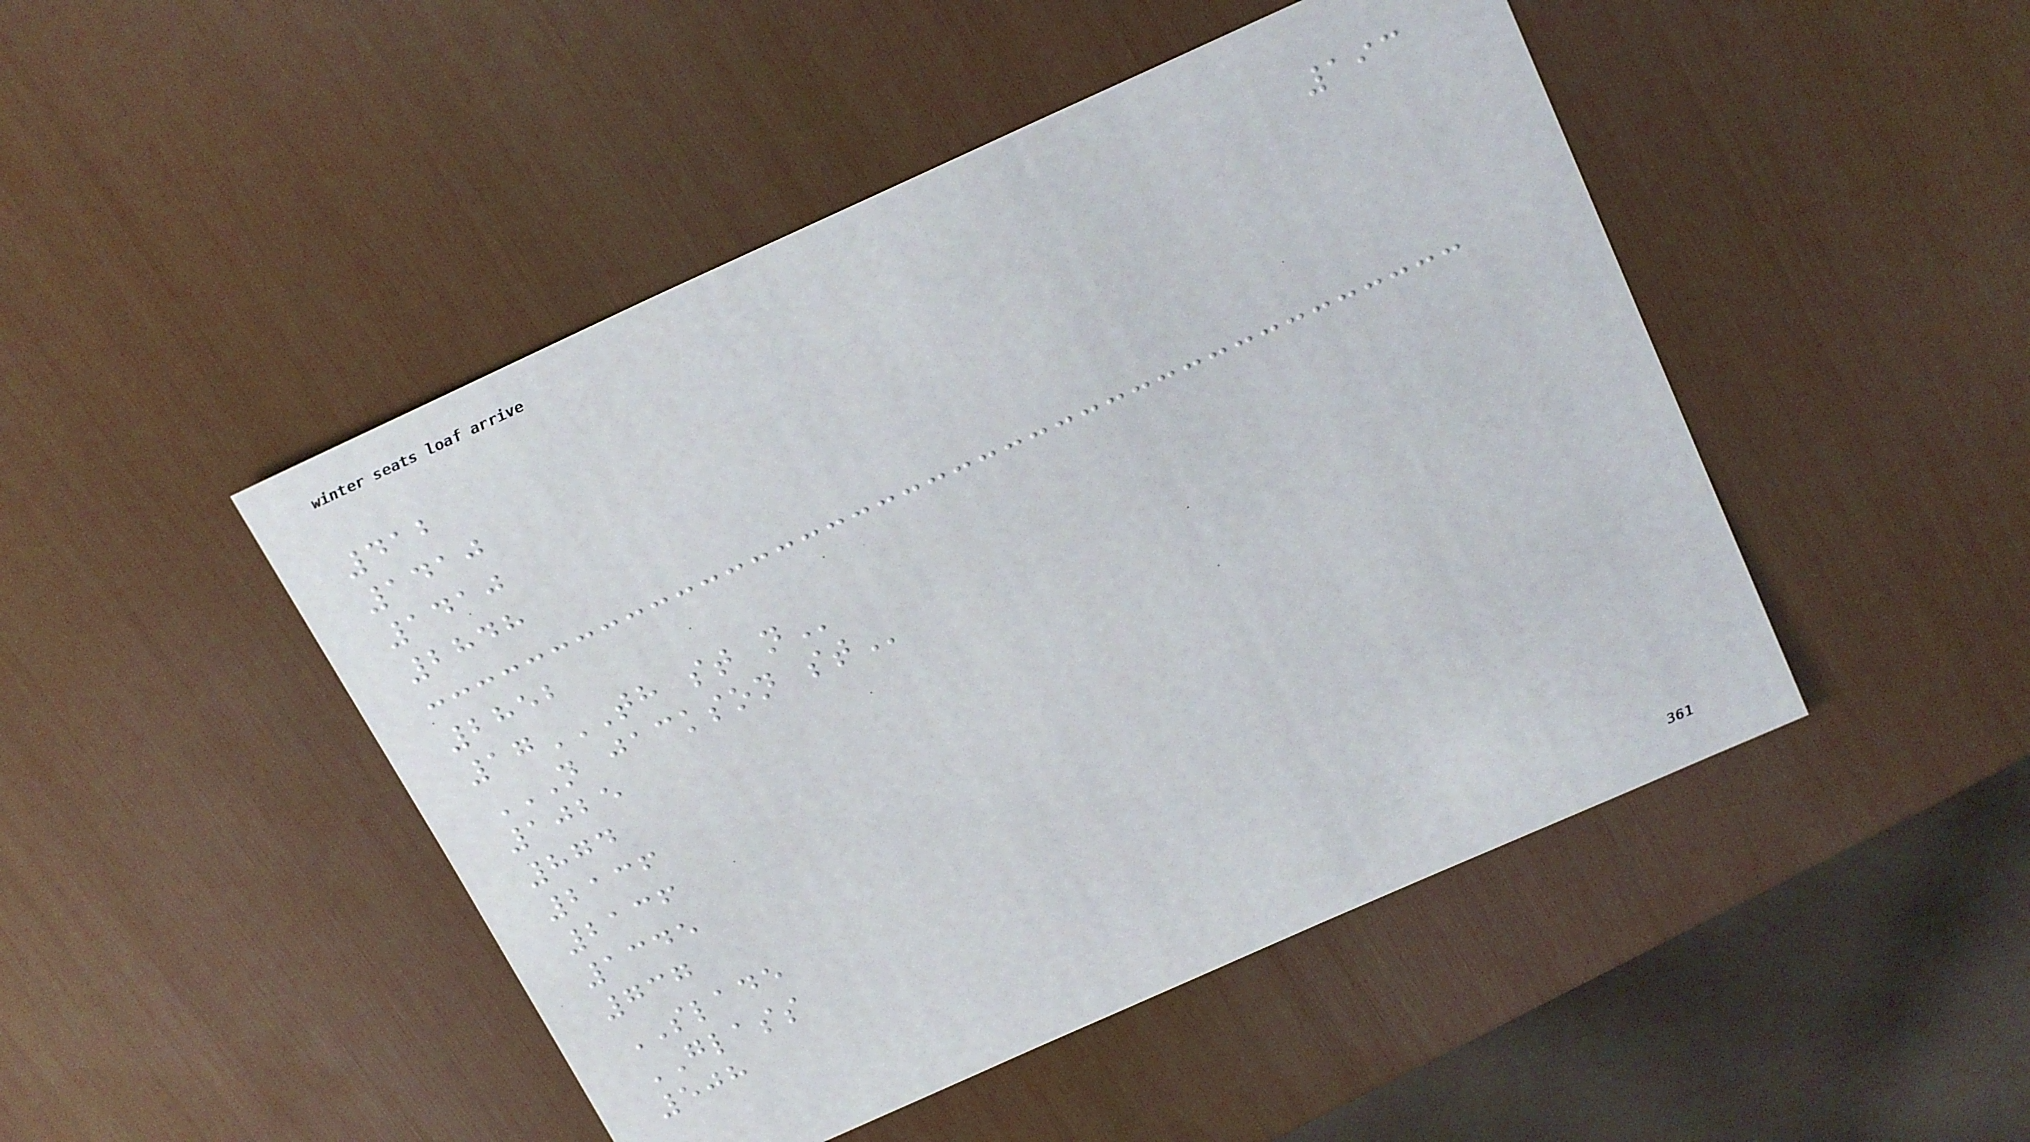193
412
1410
1410
2848
2852
17TH ST N
N JACKSON ST
1025
874
2136
2136
1345
737
SLADE
GLASS
508
